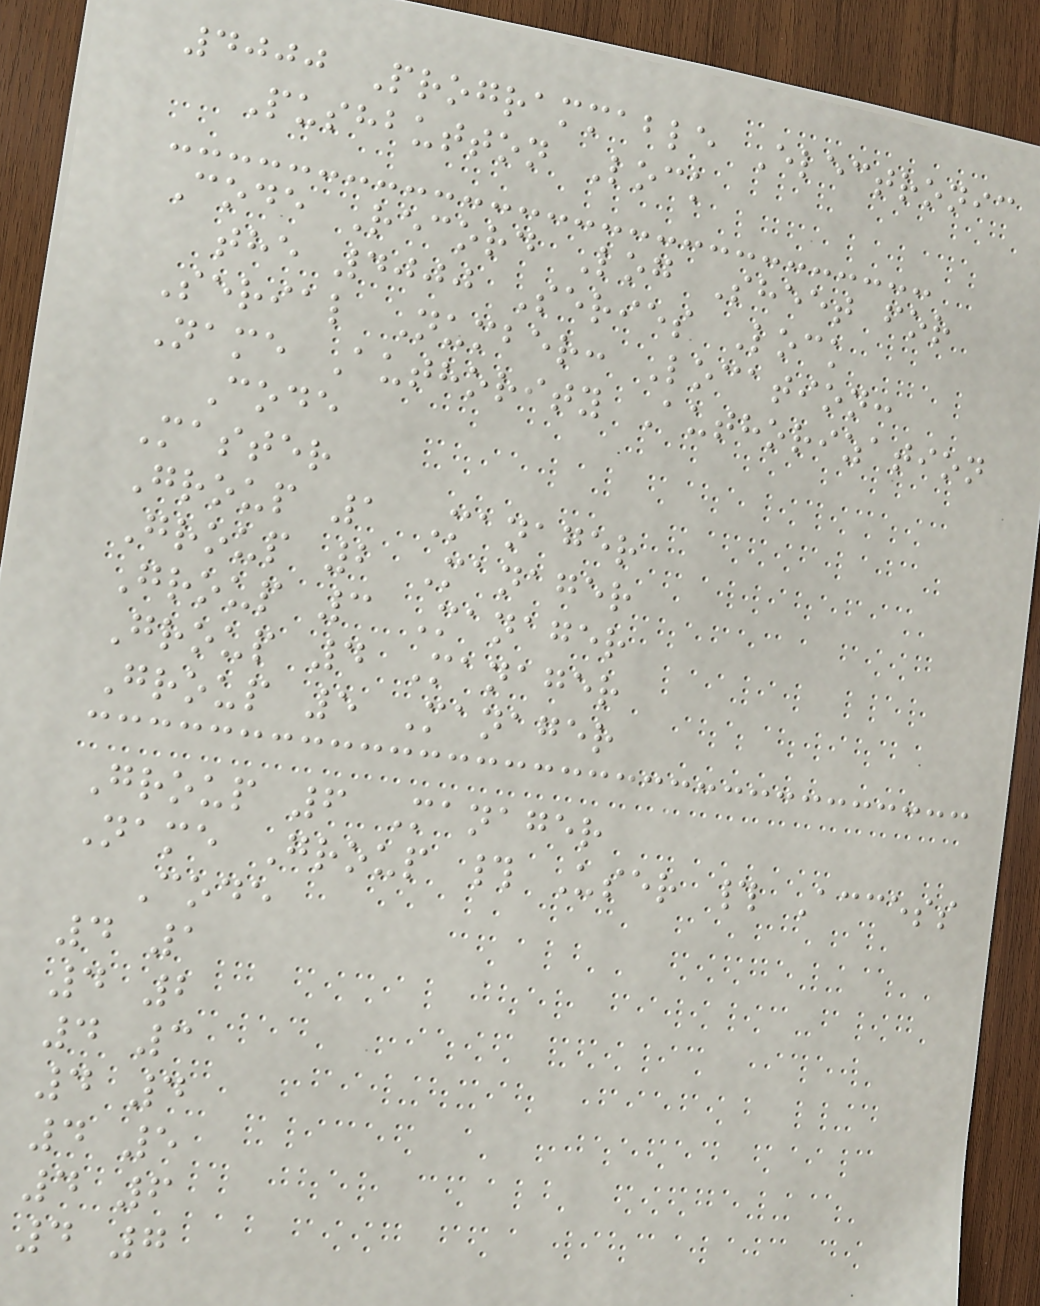4000 Programmable Electronic
Pushbutton Lock
Code Record Log Sheet for
the 4000 Series Lock
Serial Number: Location:
Name Authority Authorization
Code
Master
Group 1 Manager
Group 2 Manager
Group 3 Manager
Group 4 Manager
Group 5 Manager
Group 6 Manager
Name Group # User # Access
Code
4 1
4 2
4 3
4 4
4 5
4 6
4 7
